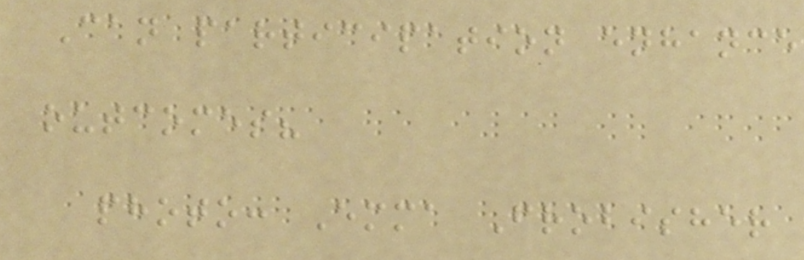Can participation enhance
outcomes?
photo: Emma Frobisher
